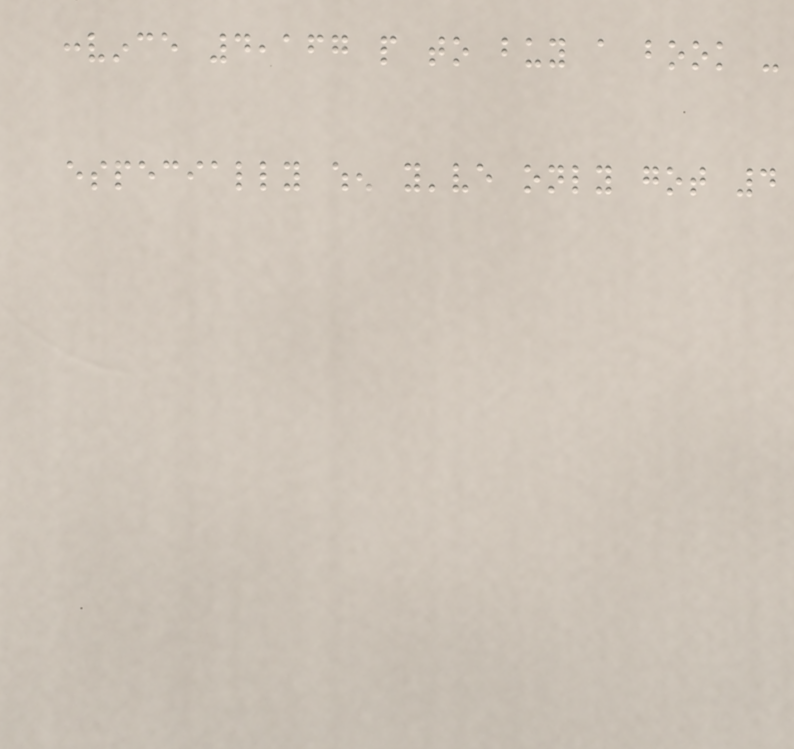convince 4,167 people to buy a book -
especially when you've only got 4
